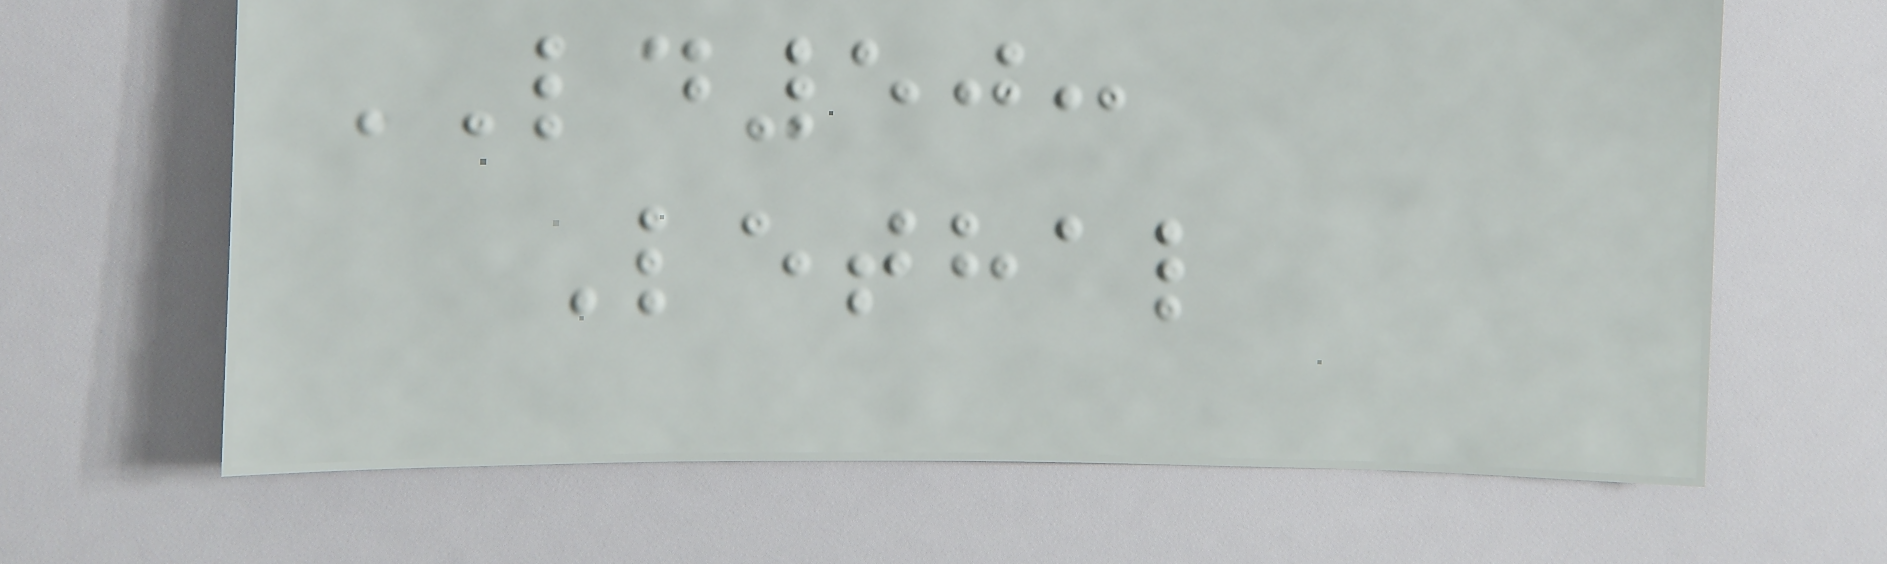LD50:
Lethal
